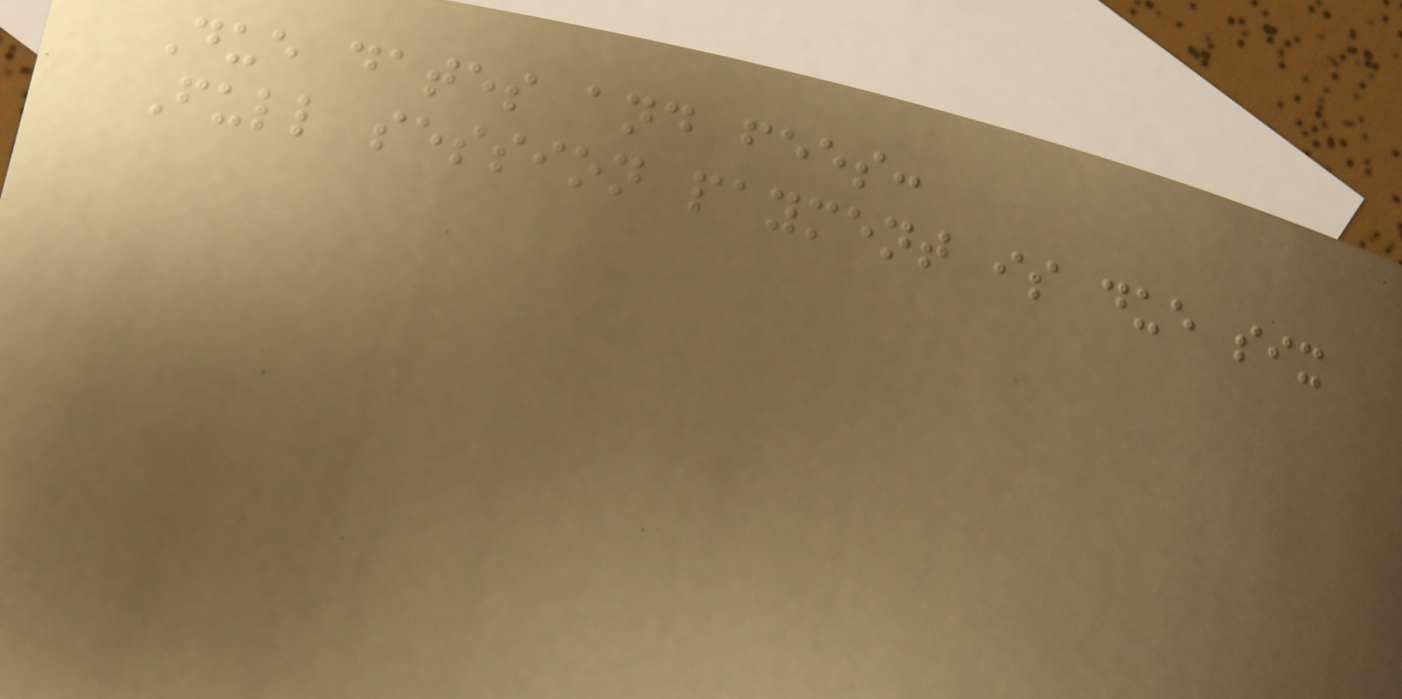Due dates and fees:
Full session payment is due six
